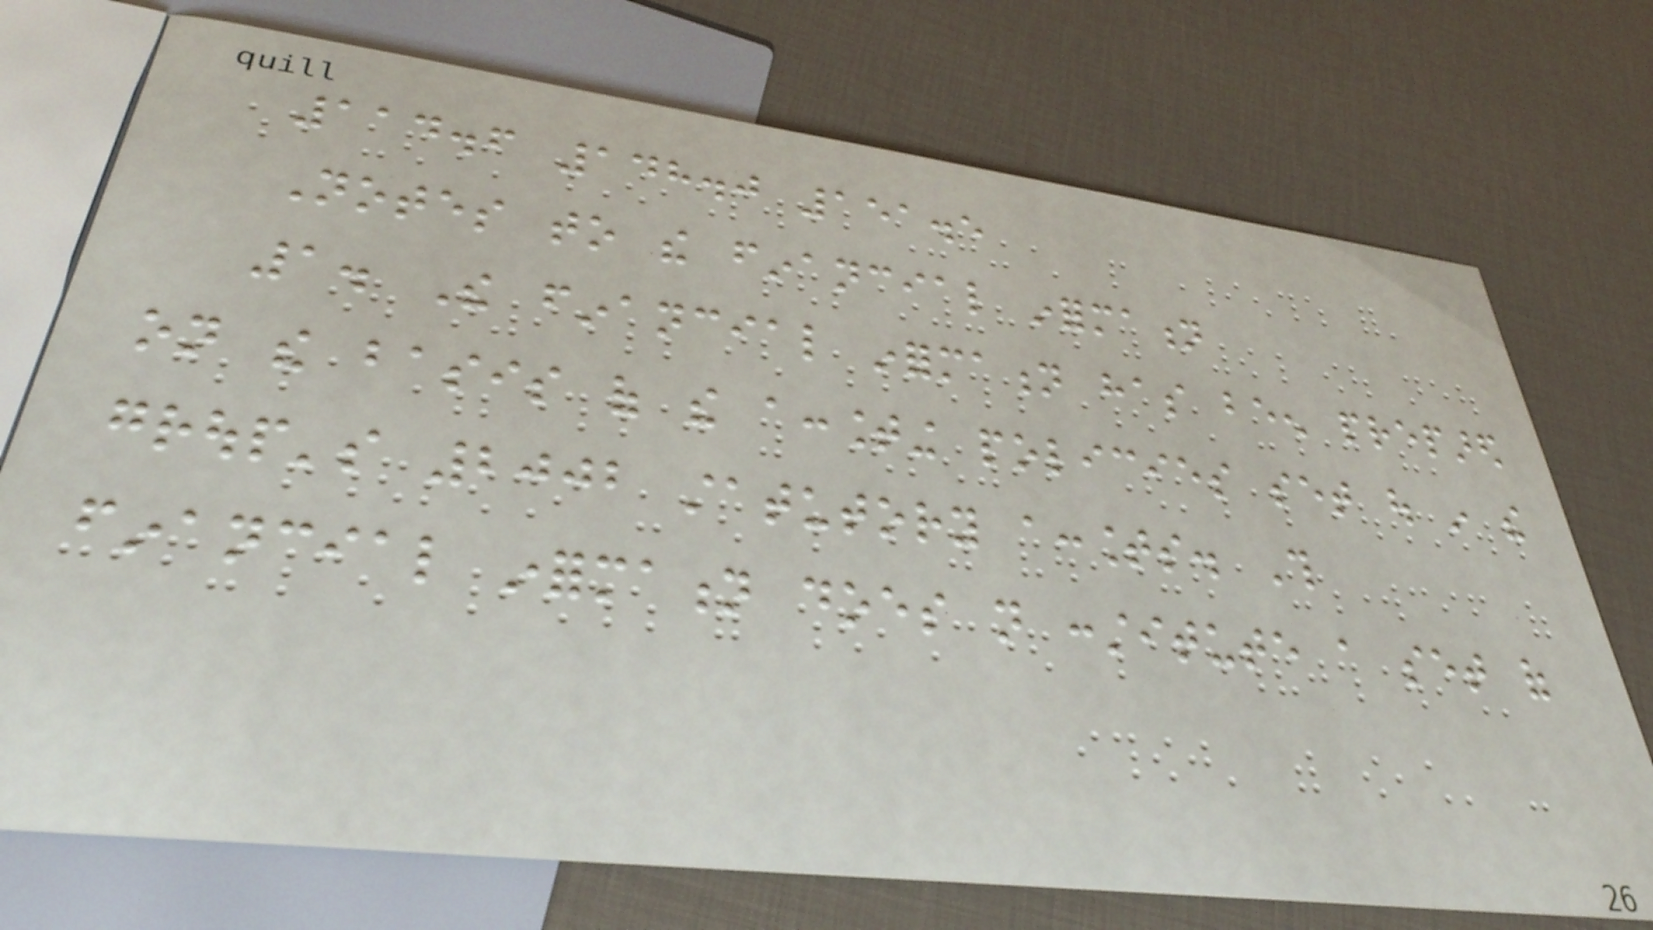114.6 148.0 151.5
Notes to the financial information
1. The financial information has been prepared
on the basis of the accounting policies set out in the
group's 2002 statutory accounts. This
financial information does not constitute a set of
